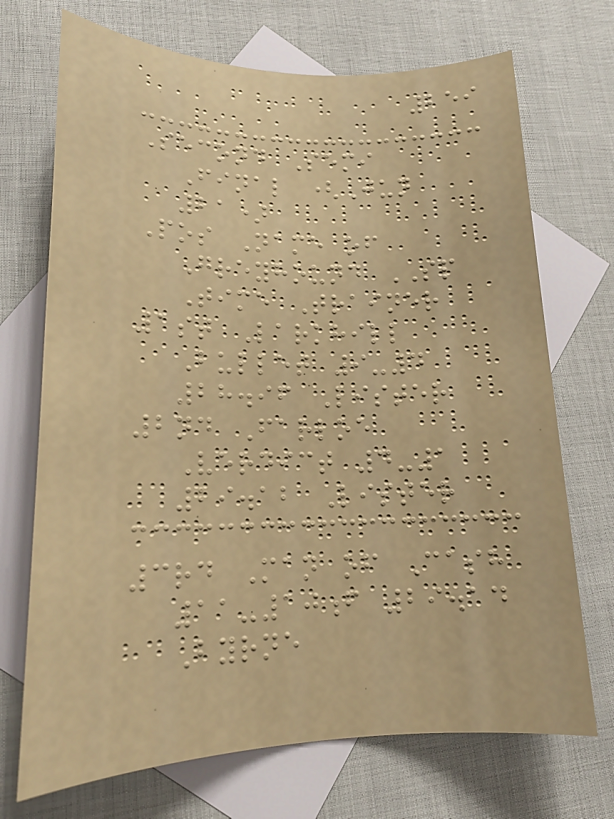259
Second Semi
Final (Jun
21)
Pos Name of
Greyhound SP
Time Trainer
1st Larkhill
Bullet 9-4
28.96 Lister
2nd Farloe
Verdict 4-1
29.12 Lister
3rd Man of Cash
11-10f 29.14
Byrne
